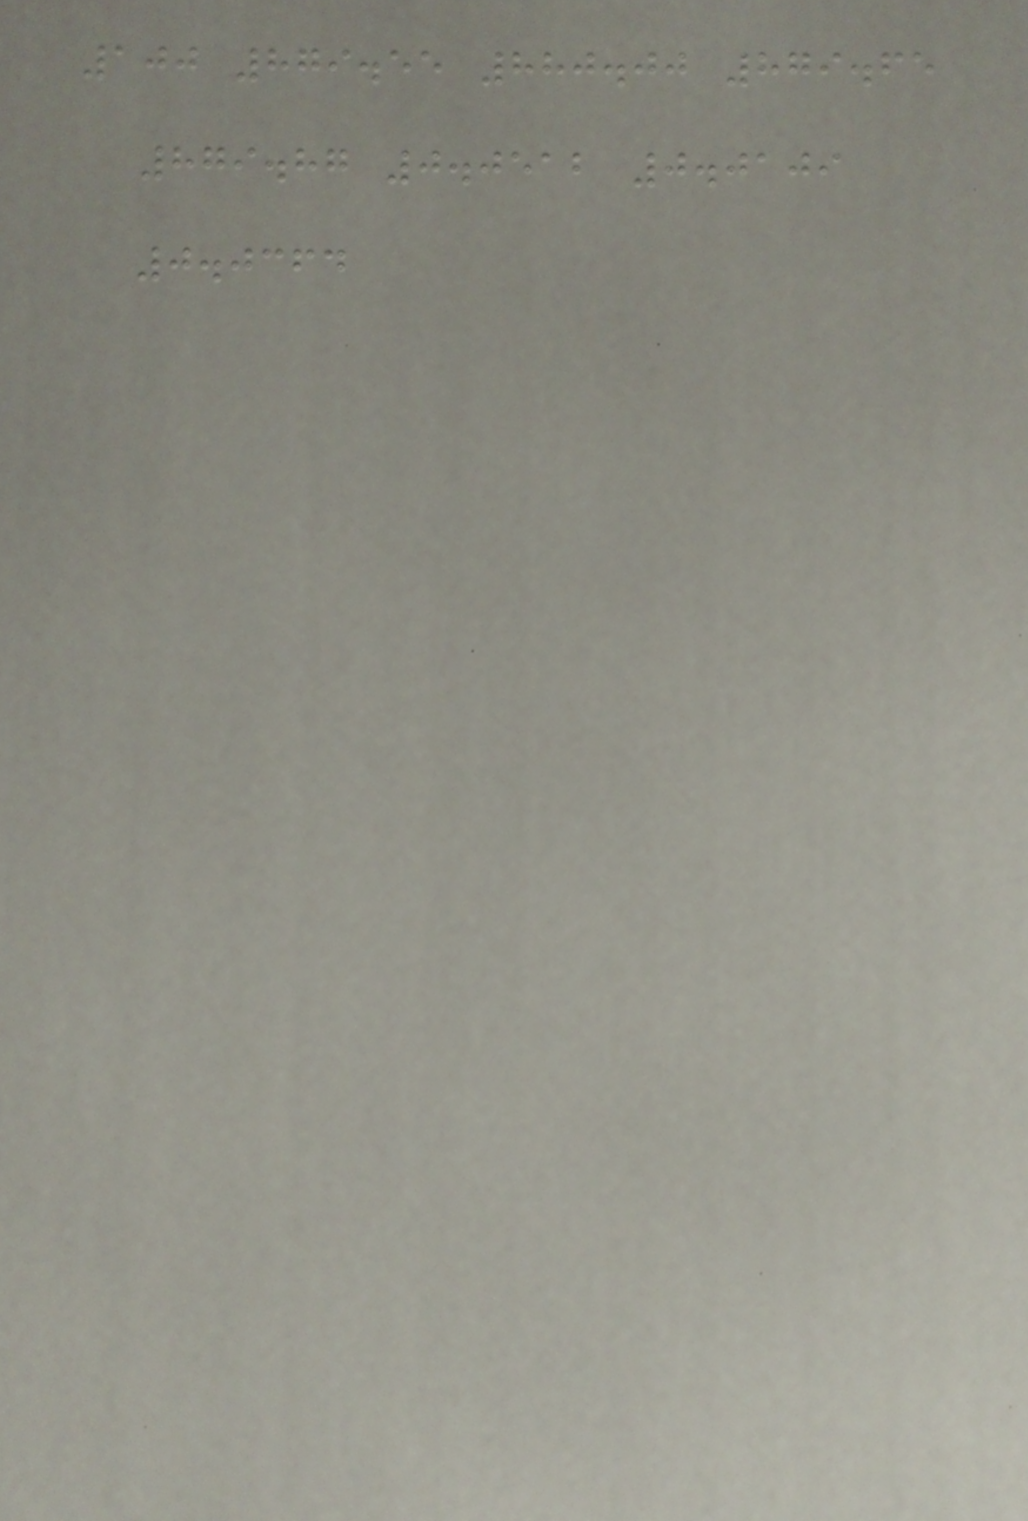100 879.55 880.00 879.65
879.87 0.0512 0.0109
0.0364
